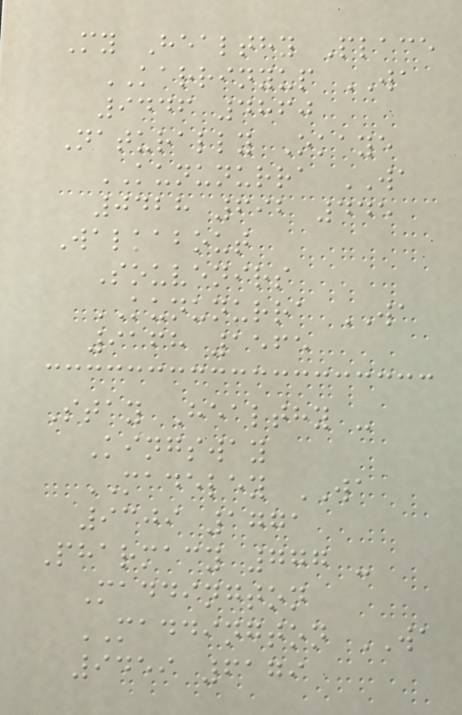My Healthy Place
KARRINYUP WA
9446 4860
Naturally Okaye
KUNUNURRA WA
0428 692 445
Walkabout
Souvenirs
KUNUNURRA WA
9168 1565
Stay Healthy -
Kingsway
MADELEY WA
9309 1771
Pharmacy 777 -
Maddington
MADDINGTON WA
9459 6179
